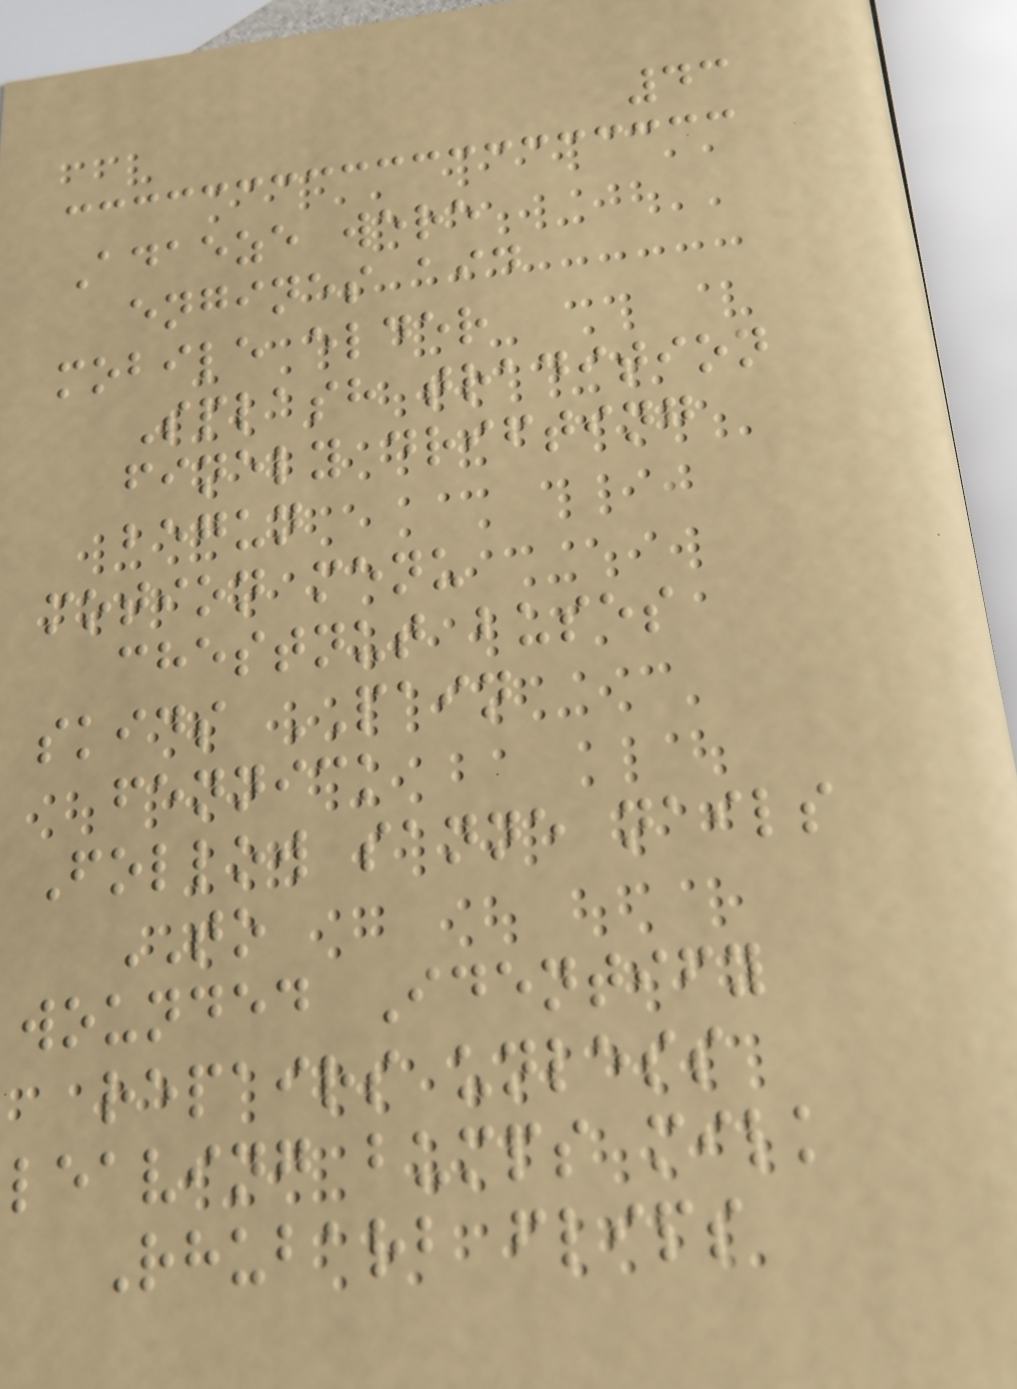43
Adaeze were
engines aid
mobile elder
Splash tradition
finely drifting
begun
motion menu
chestnut buses
skids PAIN
fennick
Follow sanne nails
TO
wounded Identify
repairs unless
leaving bumps milk
Rhubarb flips
